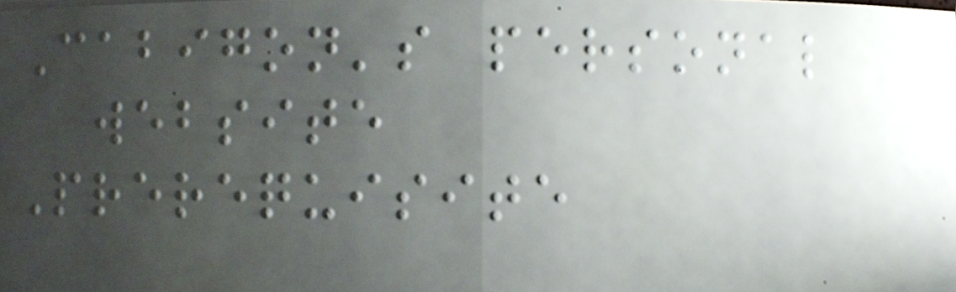Cabigon's personal
website
Prerequisite
